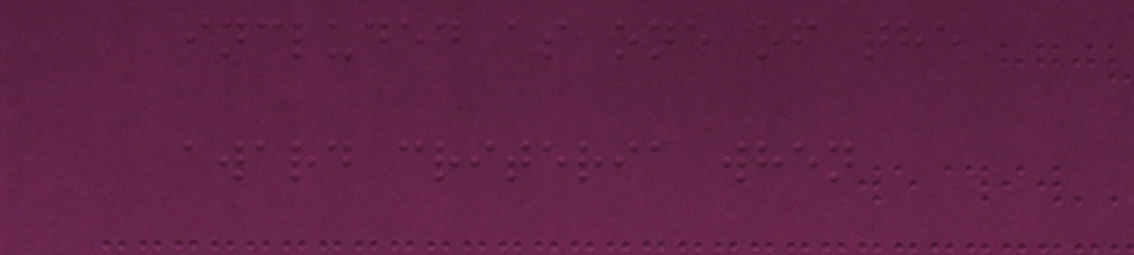included as one of the
award criteria when
